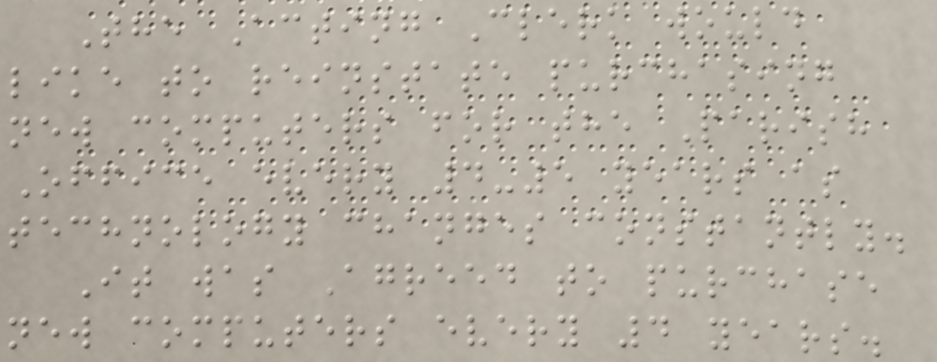The Acting Clerk would
like to reinstate purchasing
new computers for the Parish
Office every 4-5 years as
technology changes constantly.
It was Agreed to purchase
new computers every 4 years.
